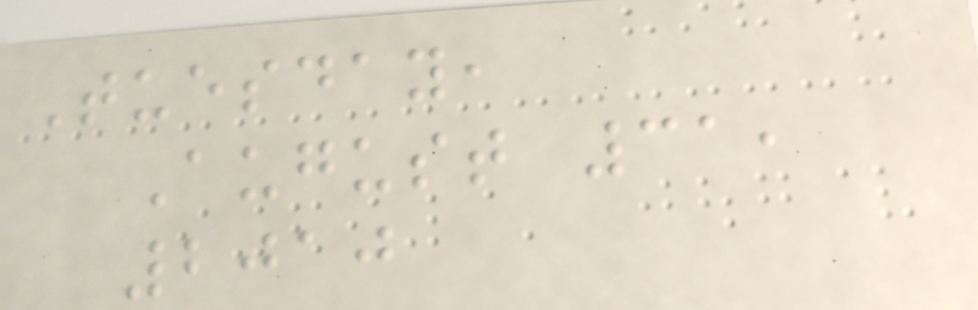Tuesday,
August 31,
2010
